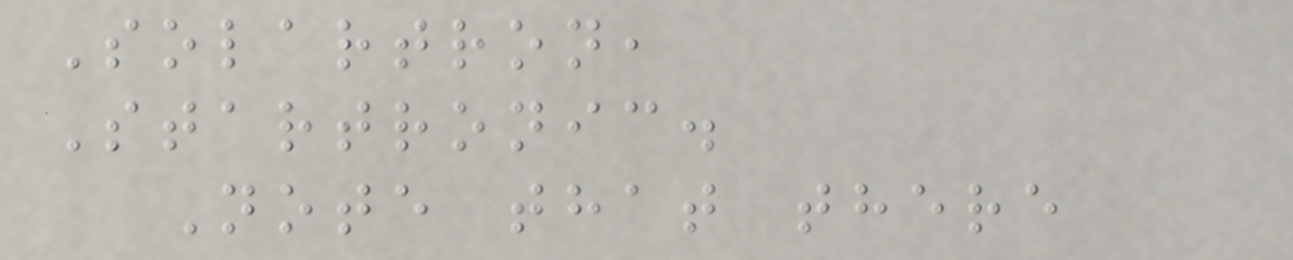Solartron,
Startronic.
Note that there
